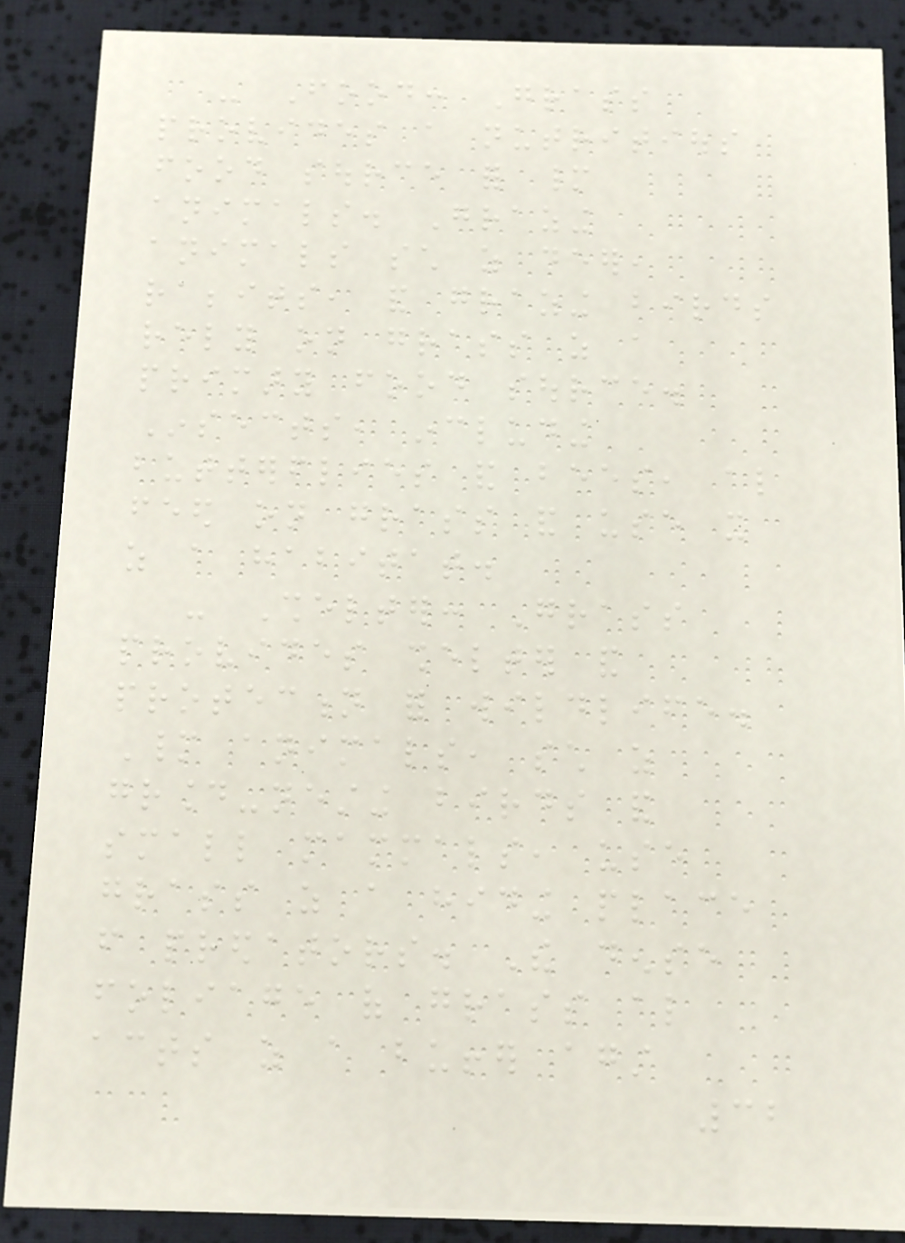- Food: Grass
provides a nutritious
food source for many
animals. Grazing
animals such as deer,
rabbits, and grazing birds
rely on grass as a
primary food source.
Insects, including
butterflies and bees, also
feed on grass and use it
as a habitat.
- Shelter: Grass
provides shelter and
protection for wildlife.
Many animals, such as
ground-nesting birds and
small mammals, use
grass as a hiding place
from predators. The dense
foliage of grass also
acts as a buffer against
32
